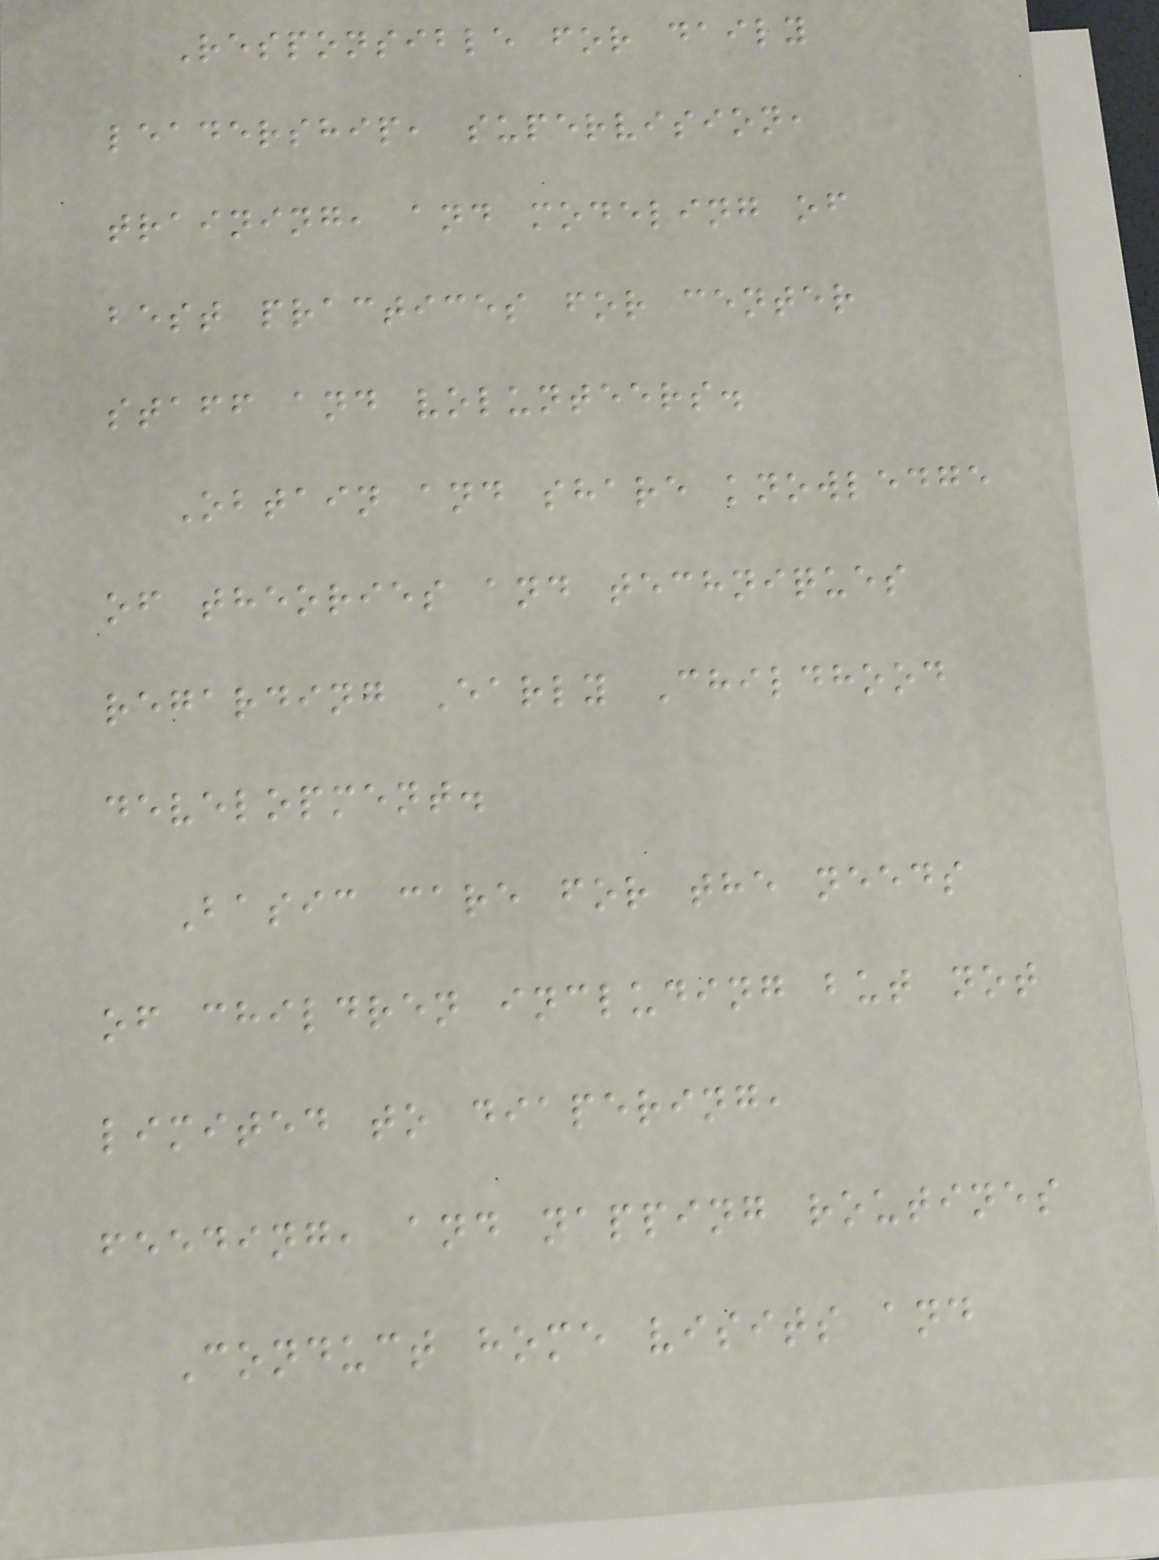Responsible for daily
leadership, supervision,
training, and modeling of
best practices for center
staff and volunteers.
Obtain and share knowledge
of theories and techniques
regarding Early Childhood
development.
Basic care for the needs
of children including but not
limited to diapering,
feeding, and napping routines
Conduct home visits and
